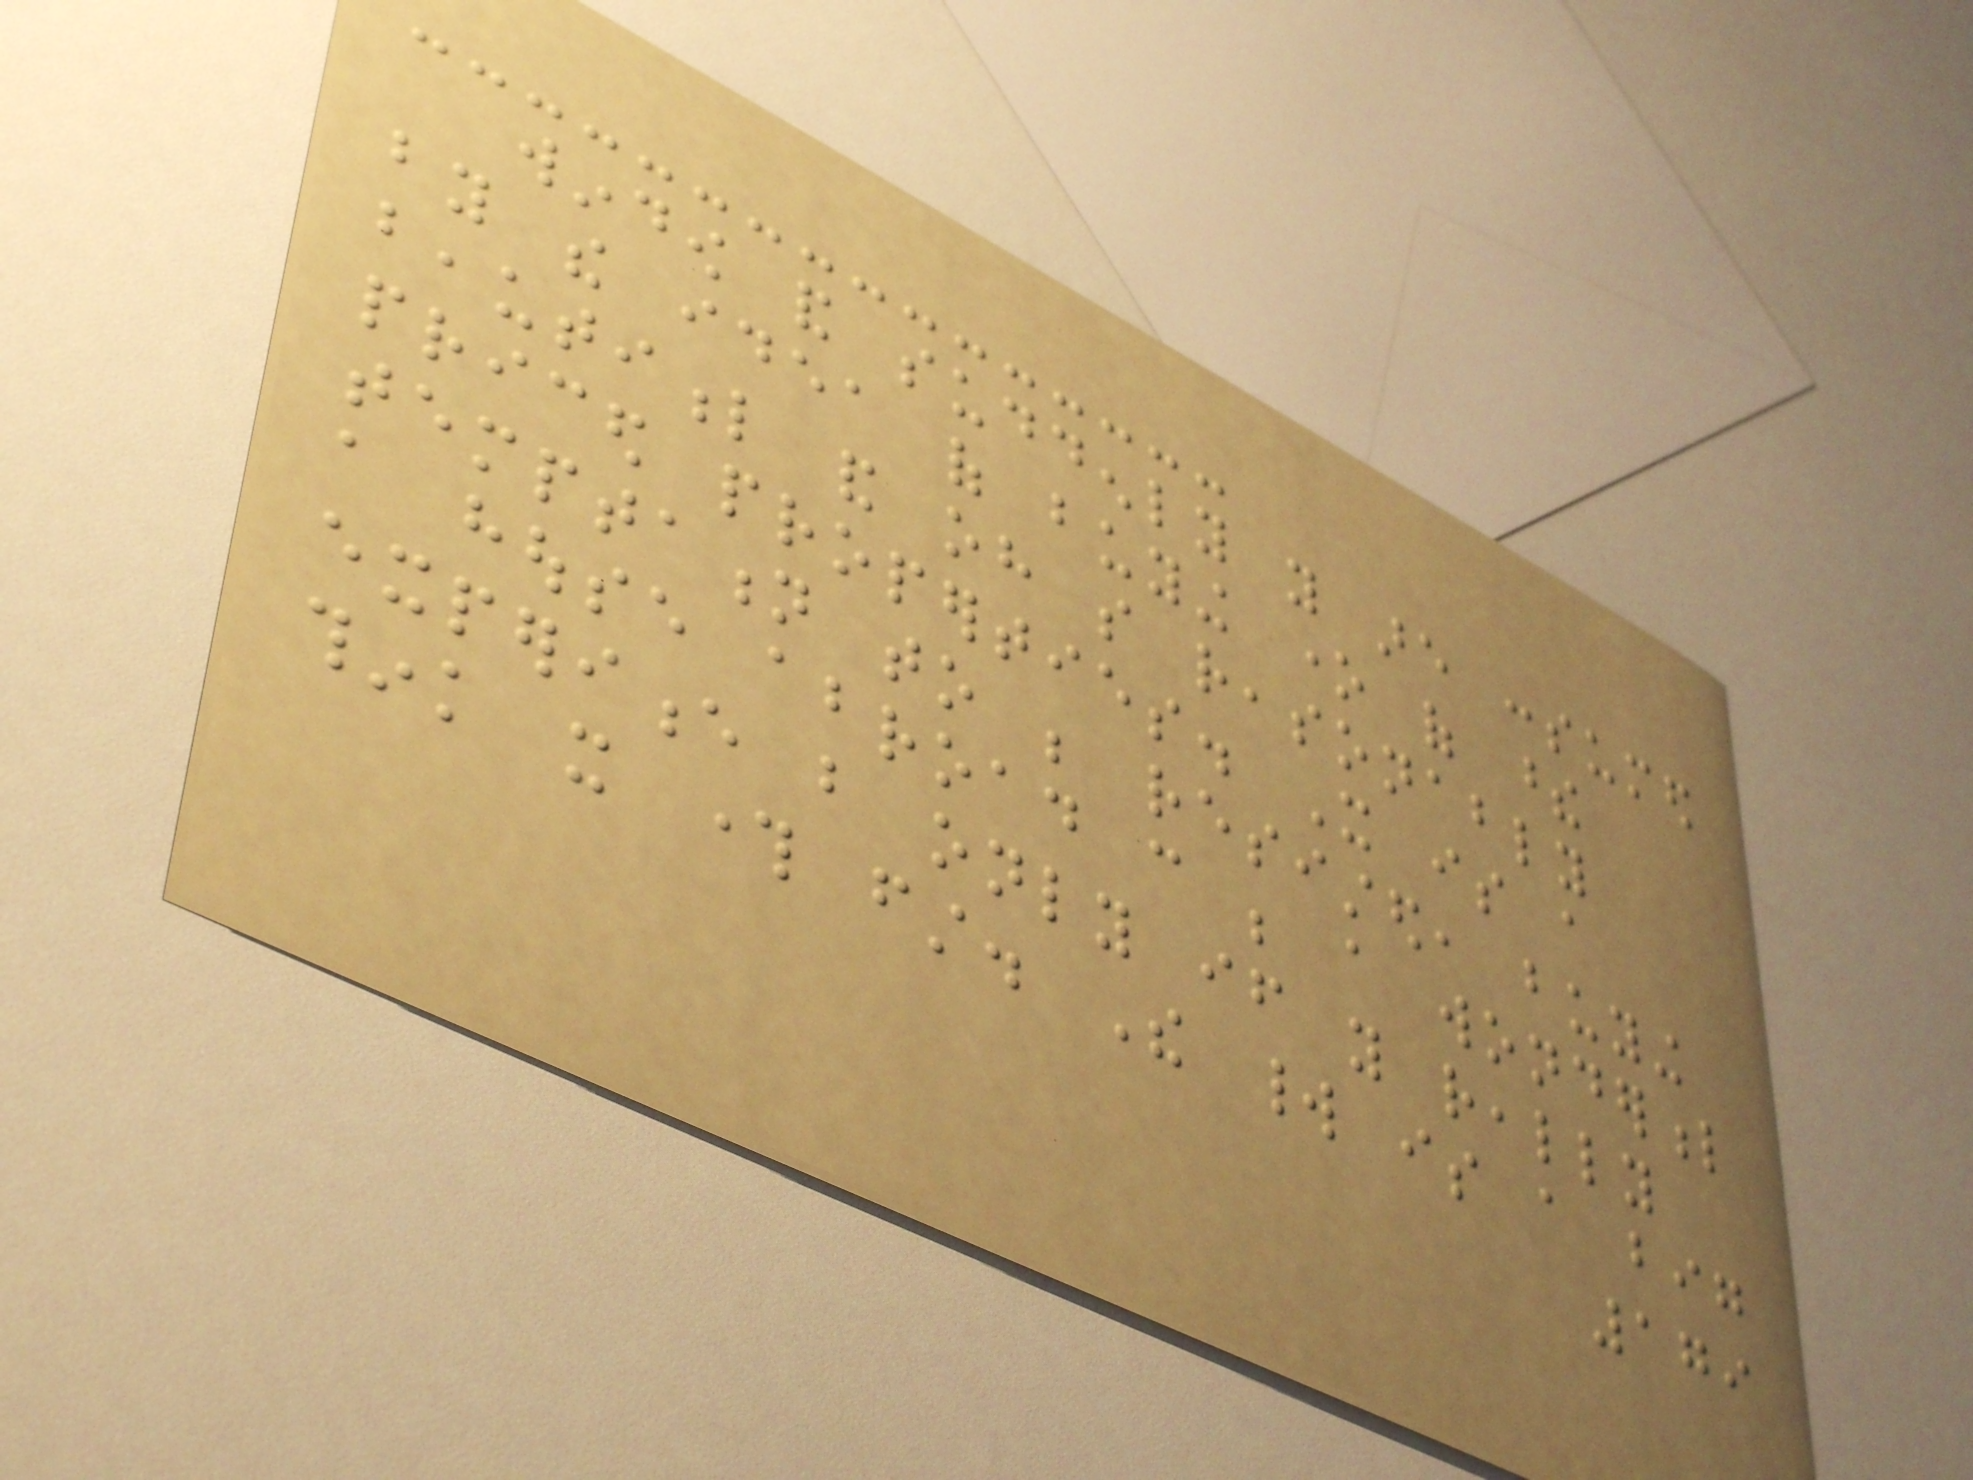window and suddenly you are consumed
by the idea of buying one of these
beautiful and oh so reasonably
priced properties. It is a
temptation to be resisted, buying
a house abroad can be a wonderful
experience but only if you really
think it through first. The world is a big
179
